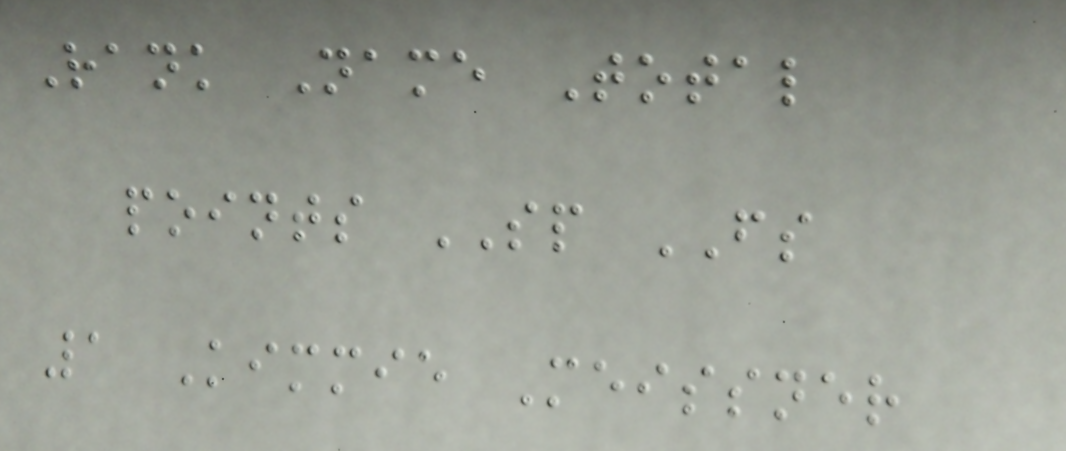Rank Name Total
points SP FS
1 Kimmie Meissner
